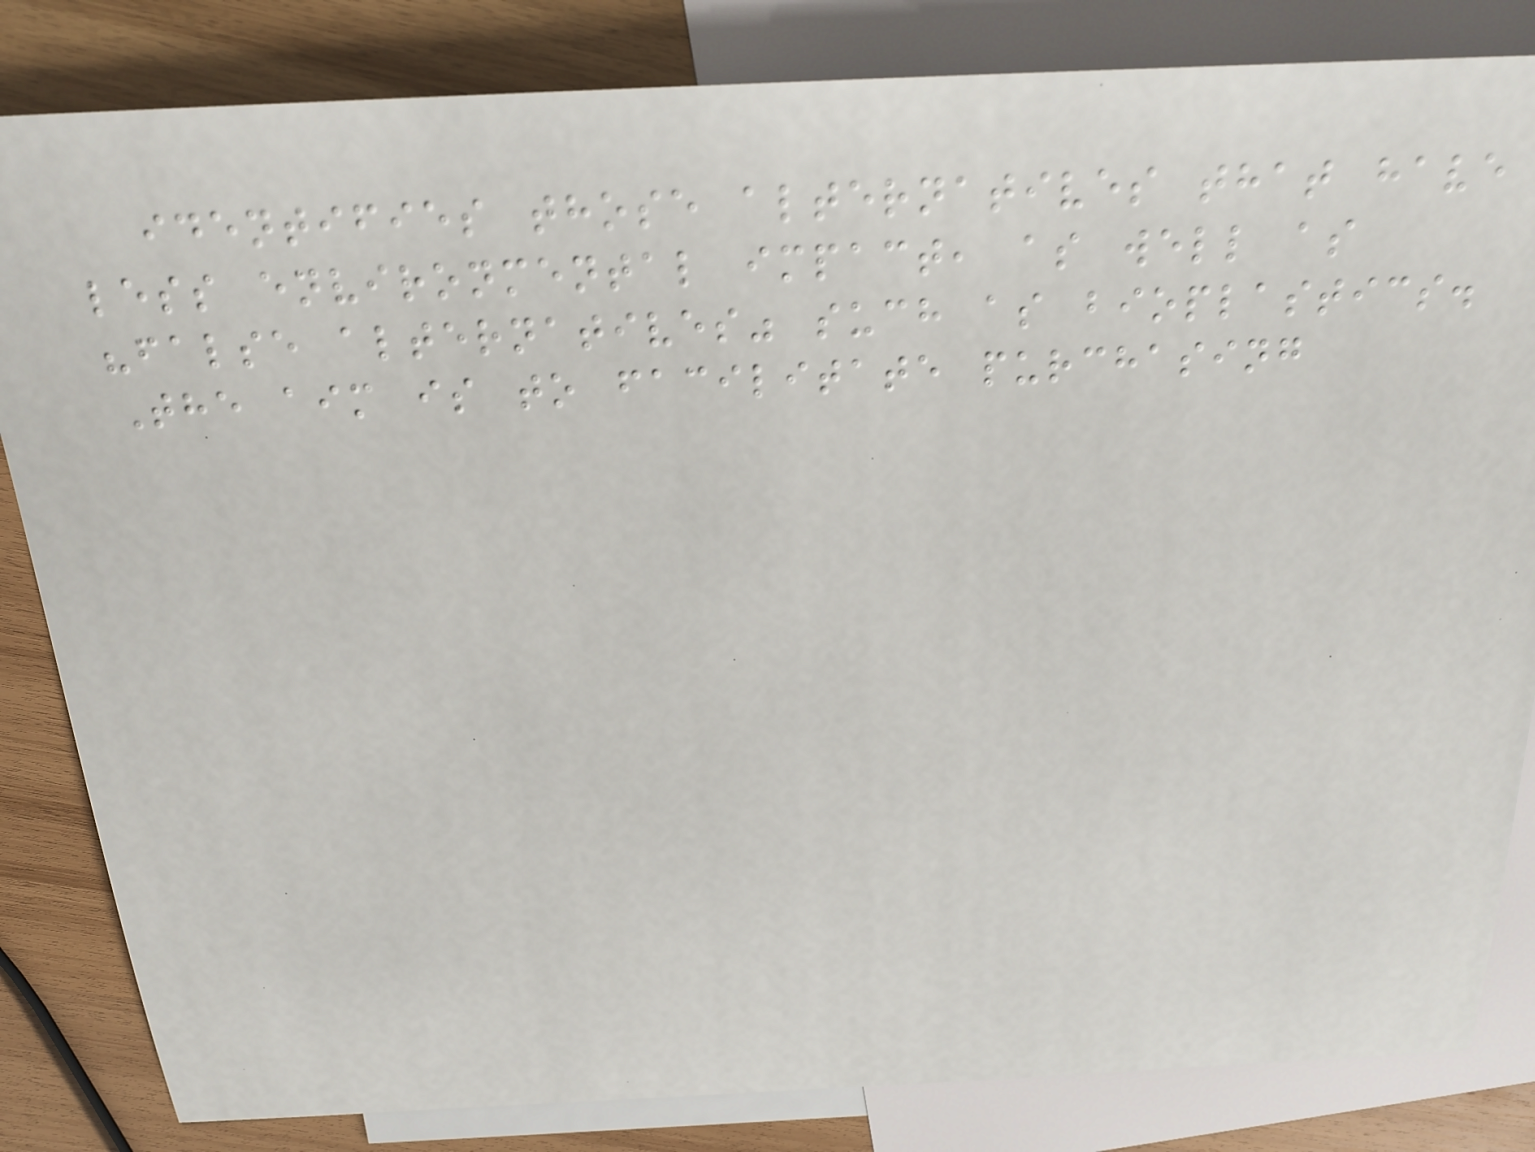identifies those alternatives that have
less environmental impact, as well as
"false alternatives" such as bioplastics.
The aim is to facilitate purchasing
